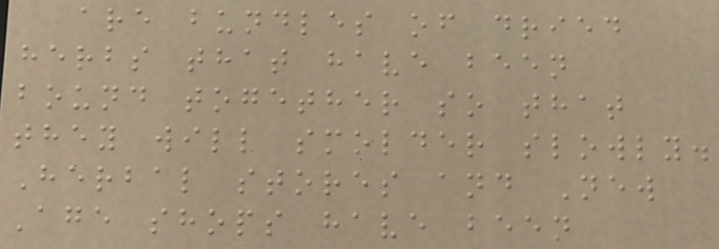are bundles of dried
herbs that have been
bound together so that
they will smolder slowly.
Herbal stores and New
Age shops have been
